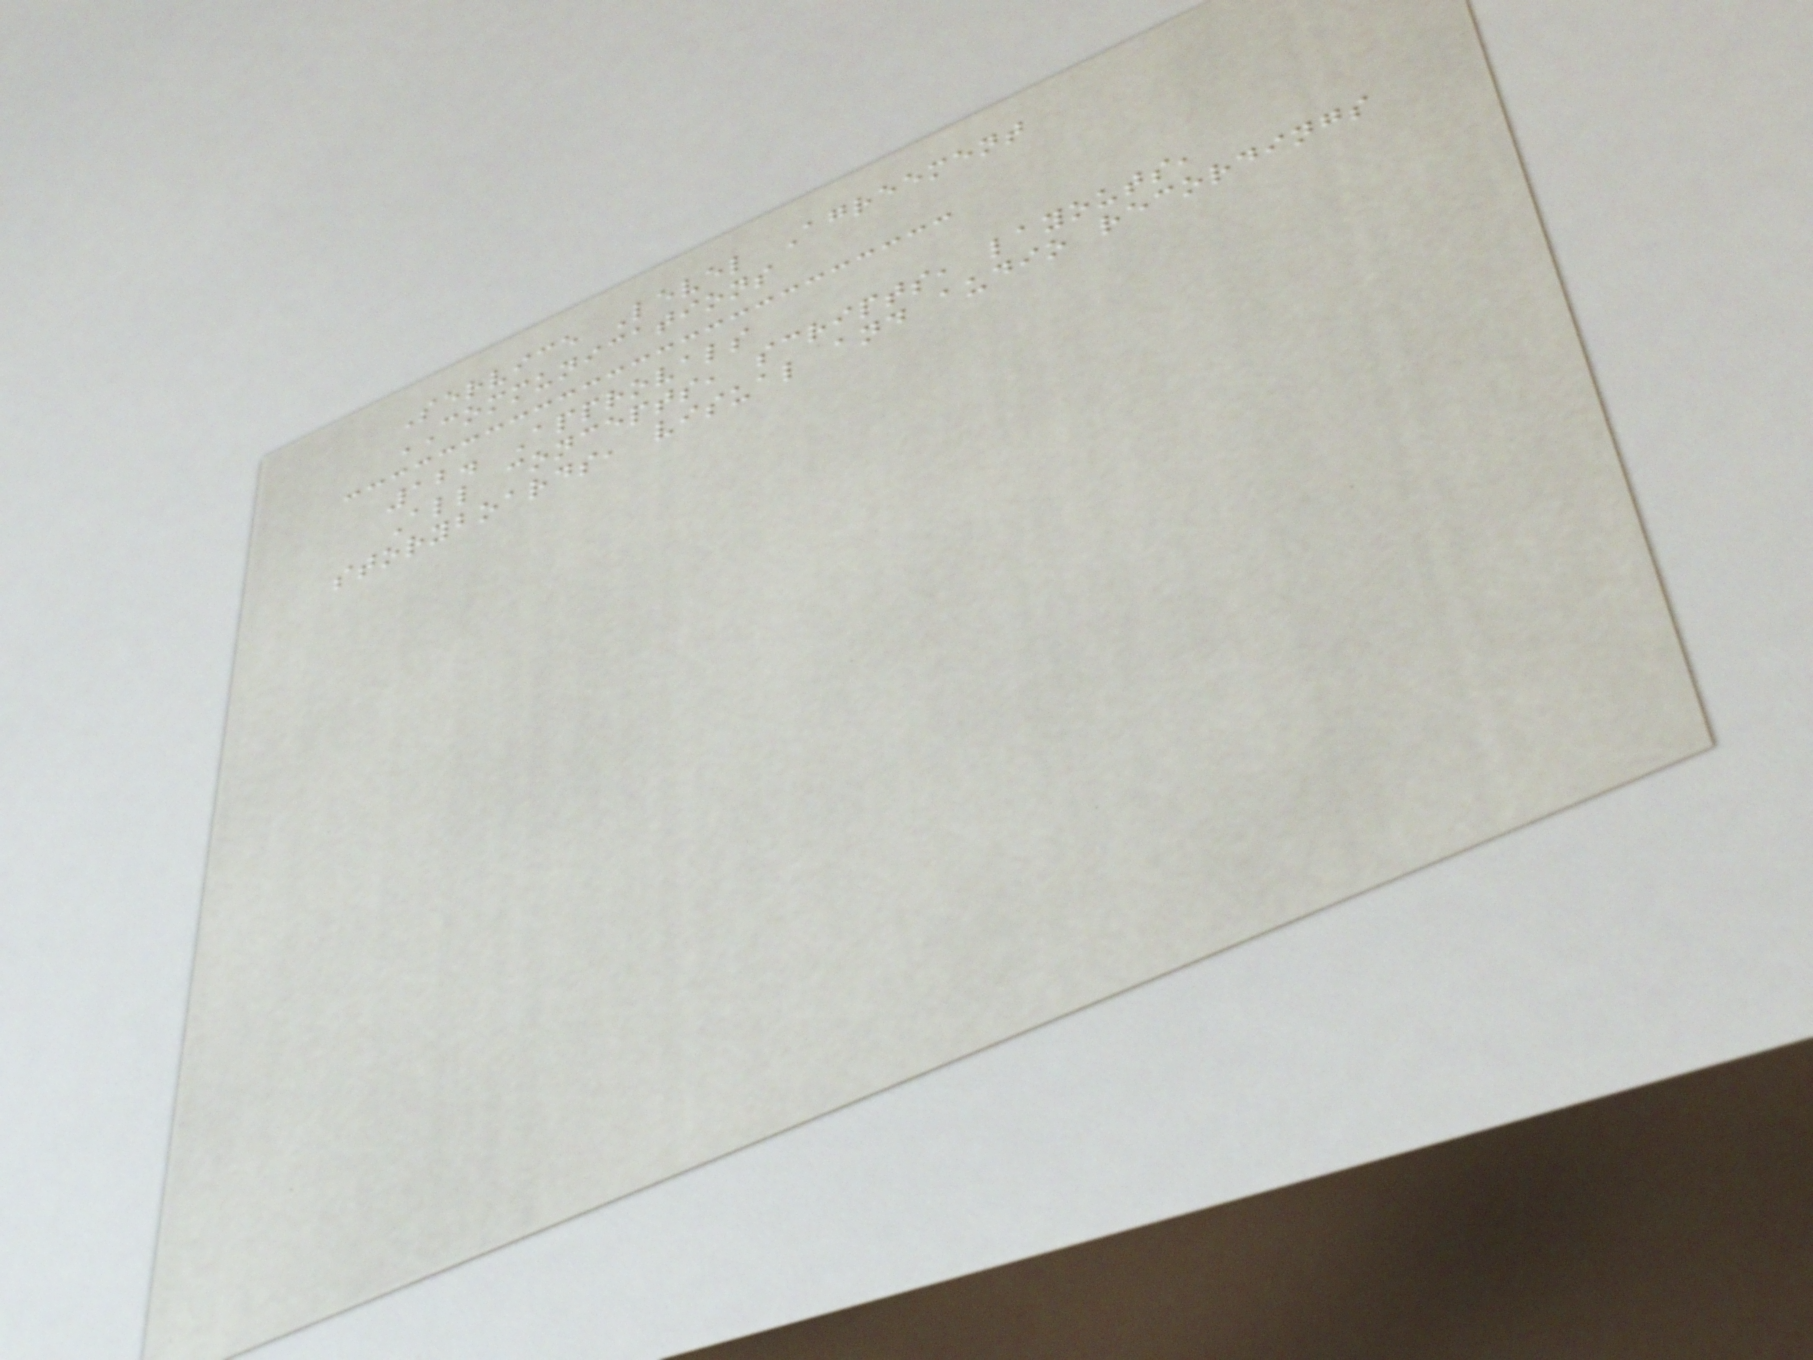Service Level Agreement
COMMUNICATIONS
12. Approvals
All concepts, scripts, layouts,
storyboards, visual and audio recordings
